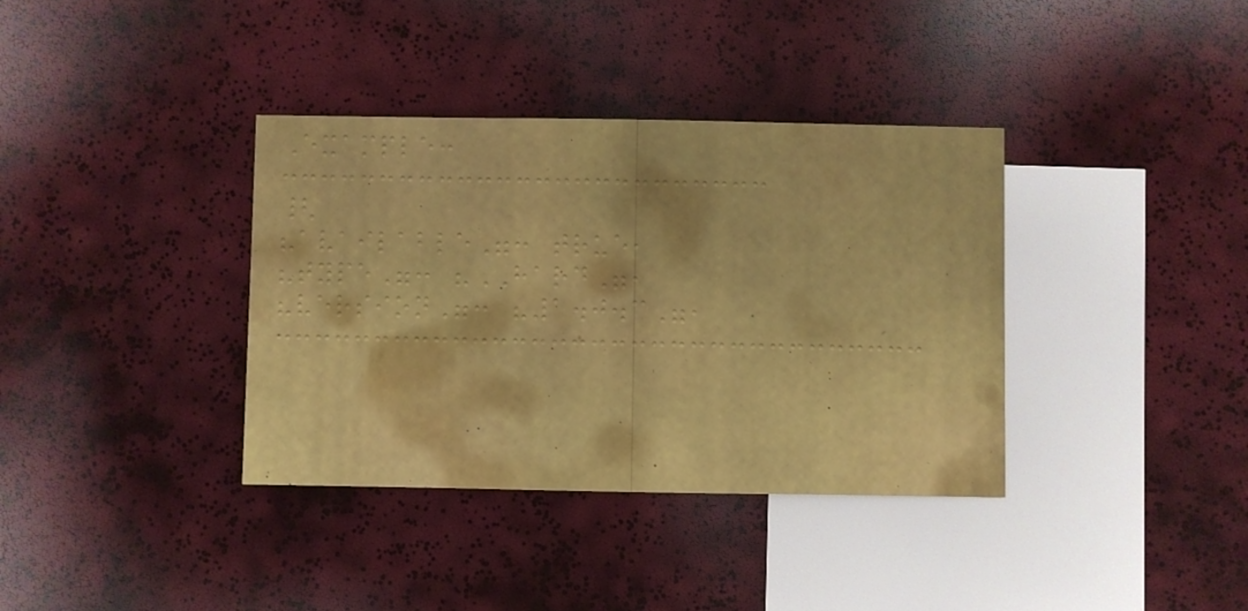Example:
{
"available": true,
"type": "HARD",
"version": "1.0.3",
